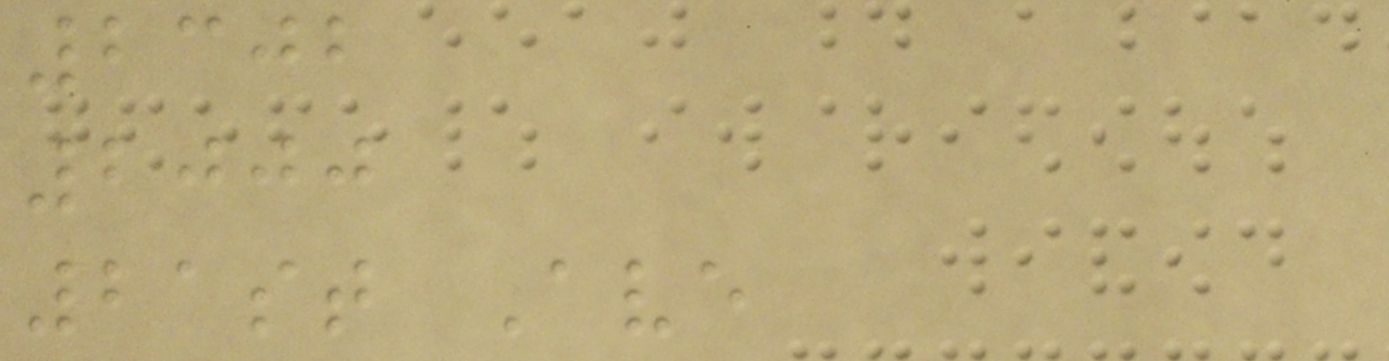2302
2000
21st Ave
